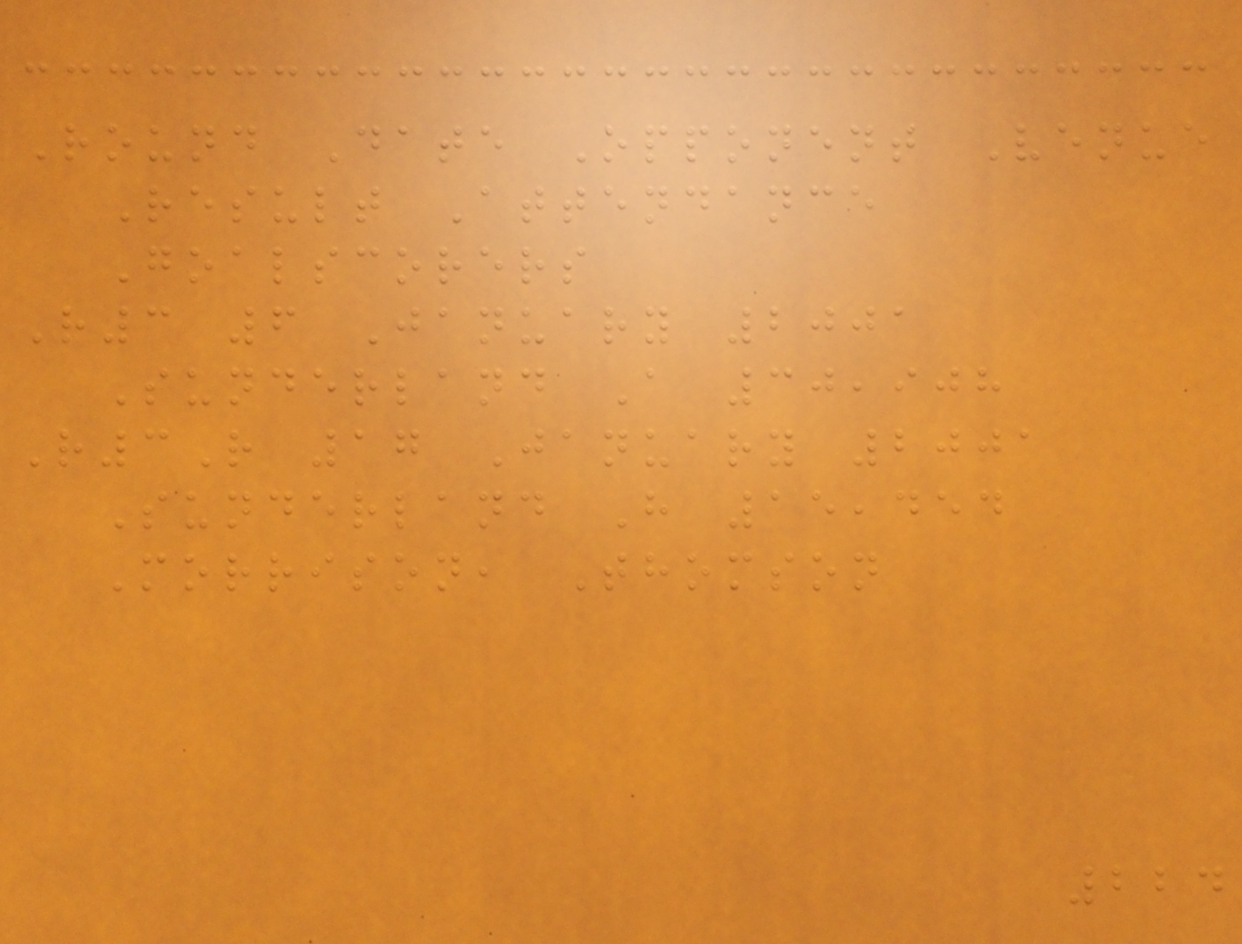Round Date Opponent Venue
Result Attendance
Goalscorers
R3 6 January 2001
Sunderland A 30,908
R3R 17 January 2001
Sunderland H 15,454
Morrison, Thomson
224
